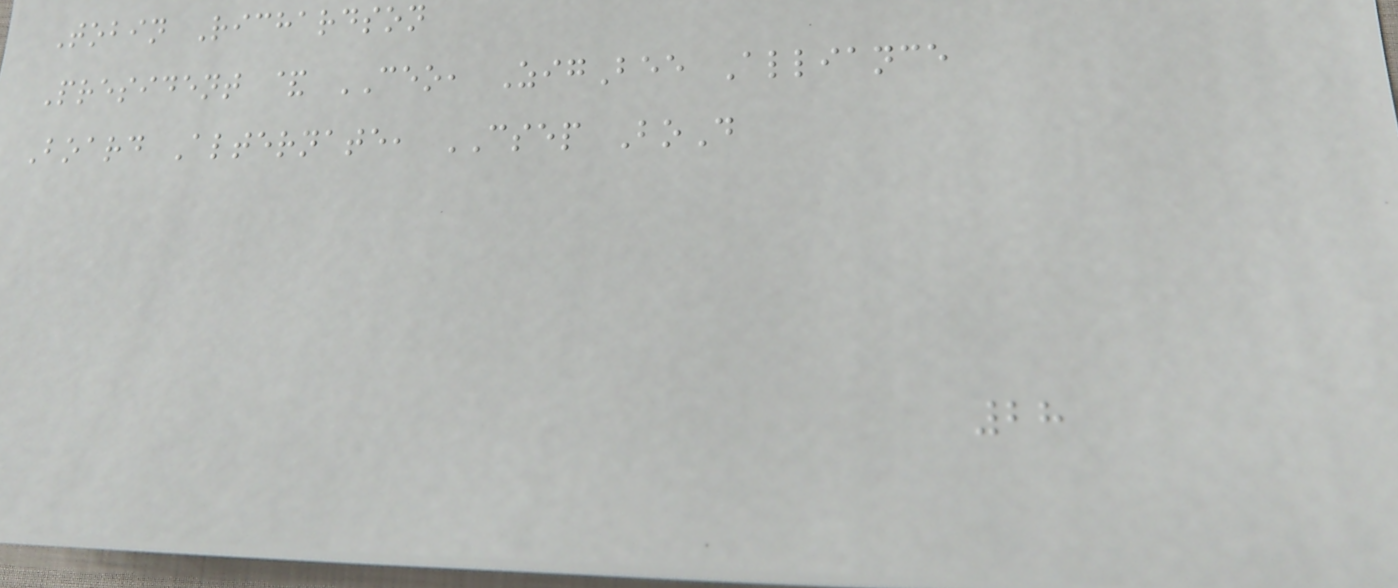Tobin Richardson
President & CEO, ZigBee Alliance
Board Alternate, CSEP BoD
28
